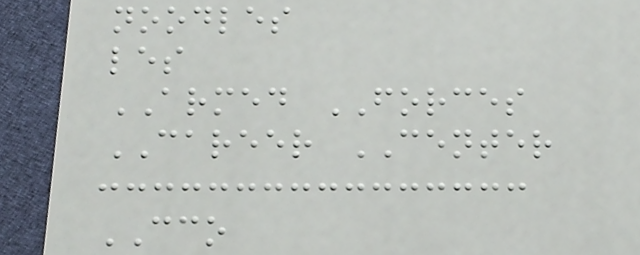noodles
les
ARMED FORCES
CAREER CENTER
CCO
